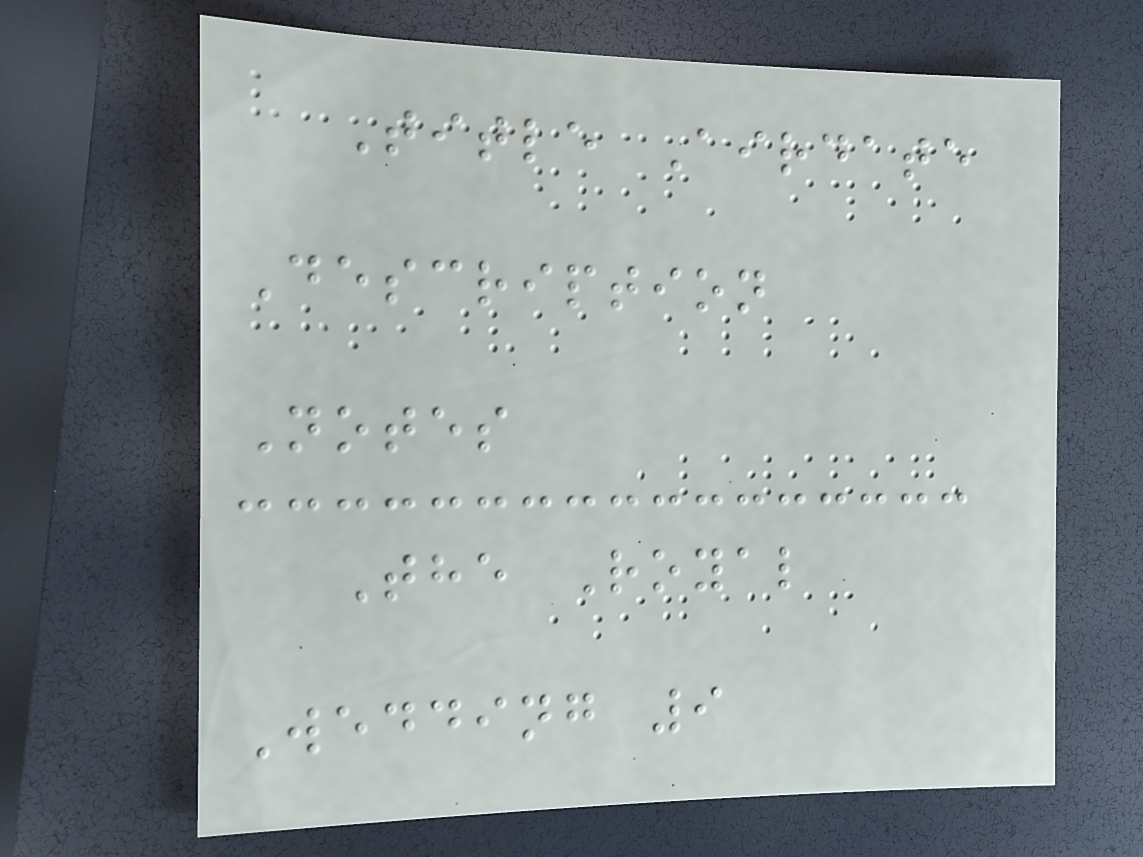Title Airdate
Description
Notes
The Royal
Wedding 9
